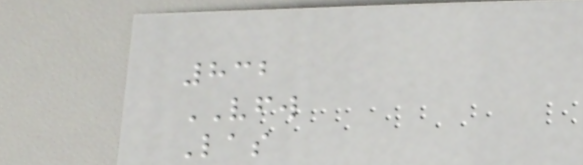832
VFW
Las
